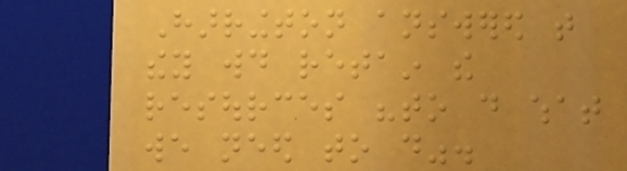Harrington answered that
they would retain the
resources "to do what
we need to do".
